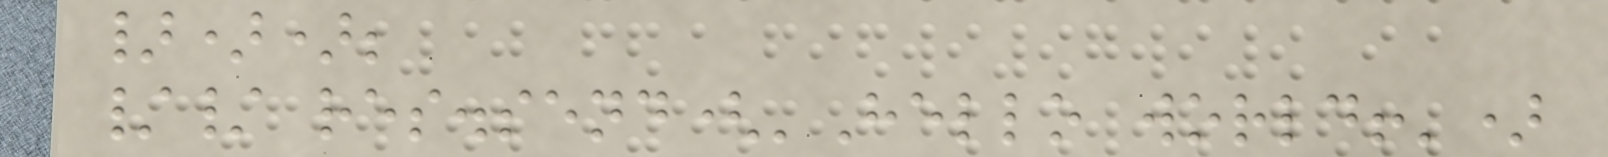}));
// res.send('Hello world!')
